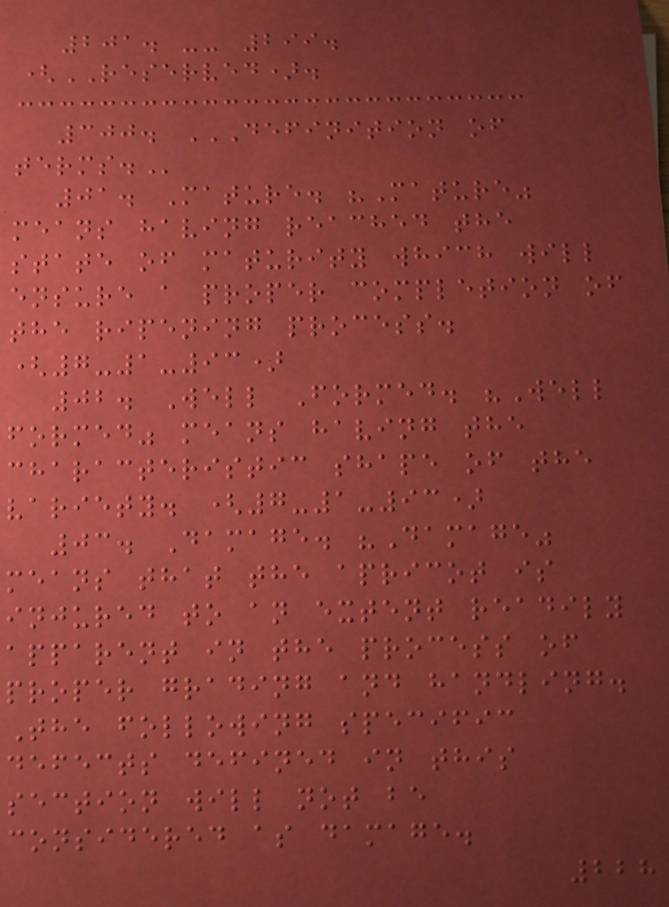201. -- 299.
(RESERVED).
300. DEFINITION OF
TERMS.
01. Mature. "Mature"
means having reached the
state of maturity which will
ensure a proper completion of
the ripening process.
(7-1-93)
02. Well Formed. "Well
formed" means having the
characteristic shape of the
variety. (7-1-93)
03. Damage. "Damage"
means that the apricot is
injured to an extent readily
apparent in the process of
proper grading and handling.
The following specific
defects defined in this
section will not be
considered as damage.
228
